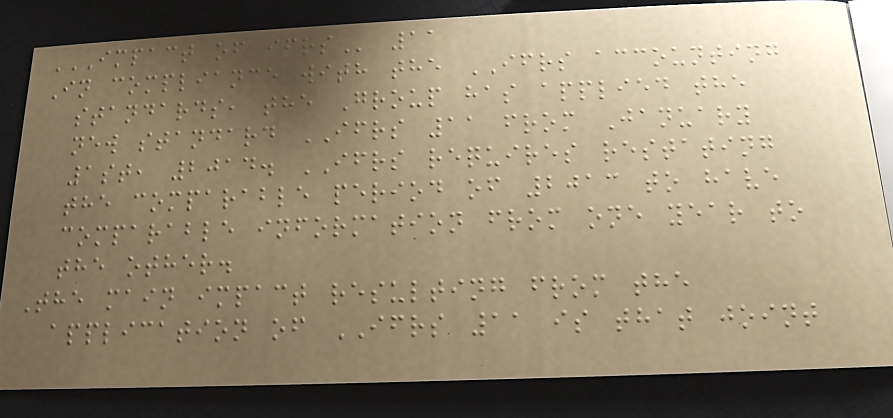IMPACT OF IFRS 11
In compliance with the IFRS accounting
standards, the Group has applied the
new standard IFRS 11 from January
1st, 2014. IFRS requires restating
the comparable period of 2013 to have
comparable information from one year to
the other.
The main impact resulting from the
application of IFRS 11 is that joint
